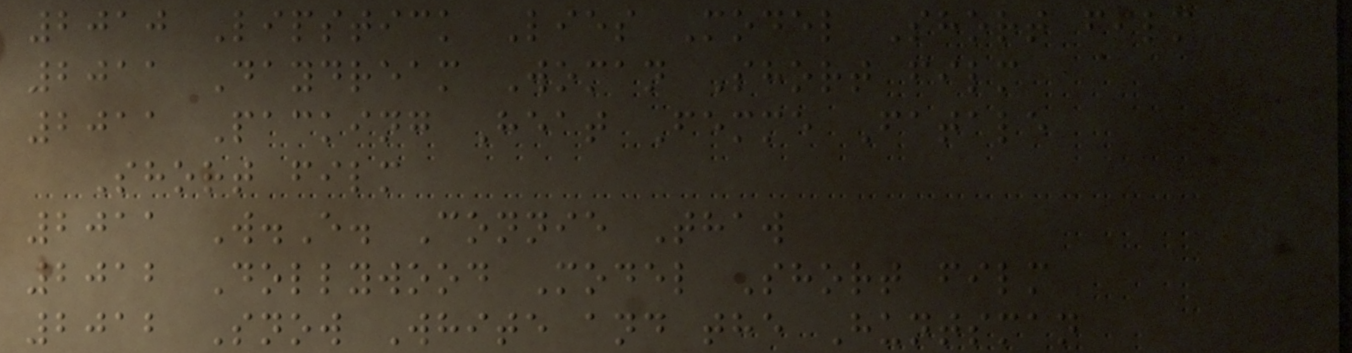2010 Lipstick Lies Model Short film
2011 Daydream Woman Short film
2011 Packing Heat Femme Fatale
Short film
2011 W.E. Connie Thaw
2012 Dollywood Model Short film
2012 Snow White and the Huntsman
